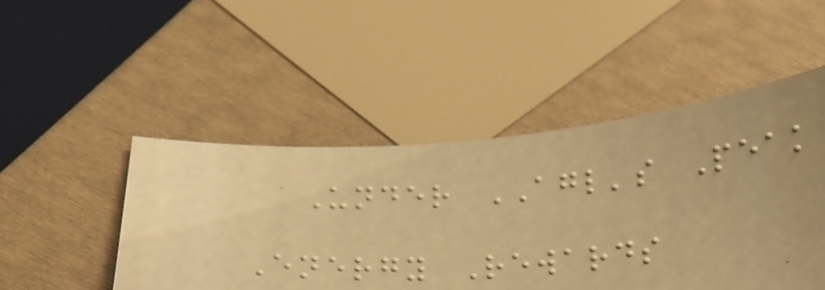Under AGL's Peak
Energy Rewards
